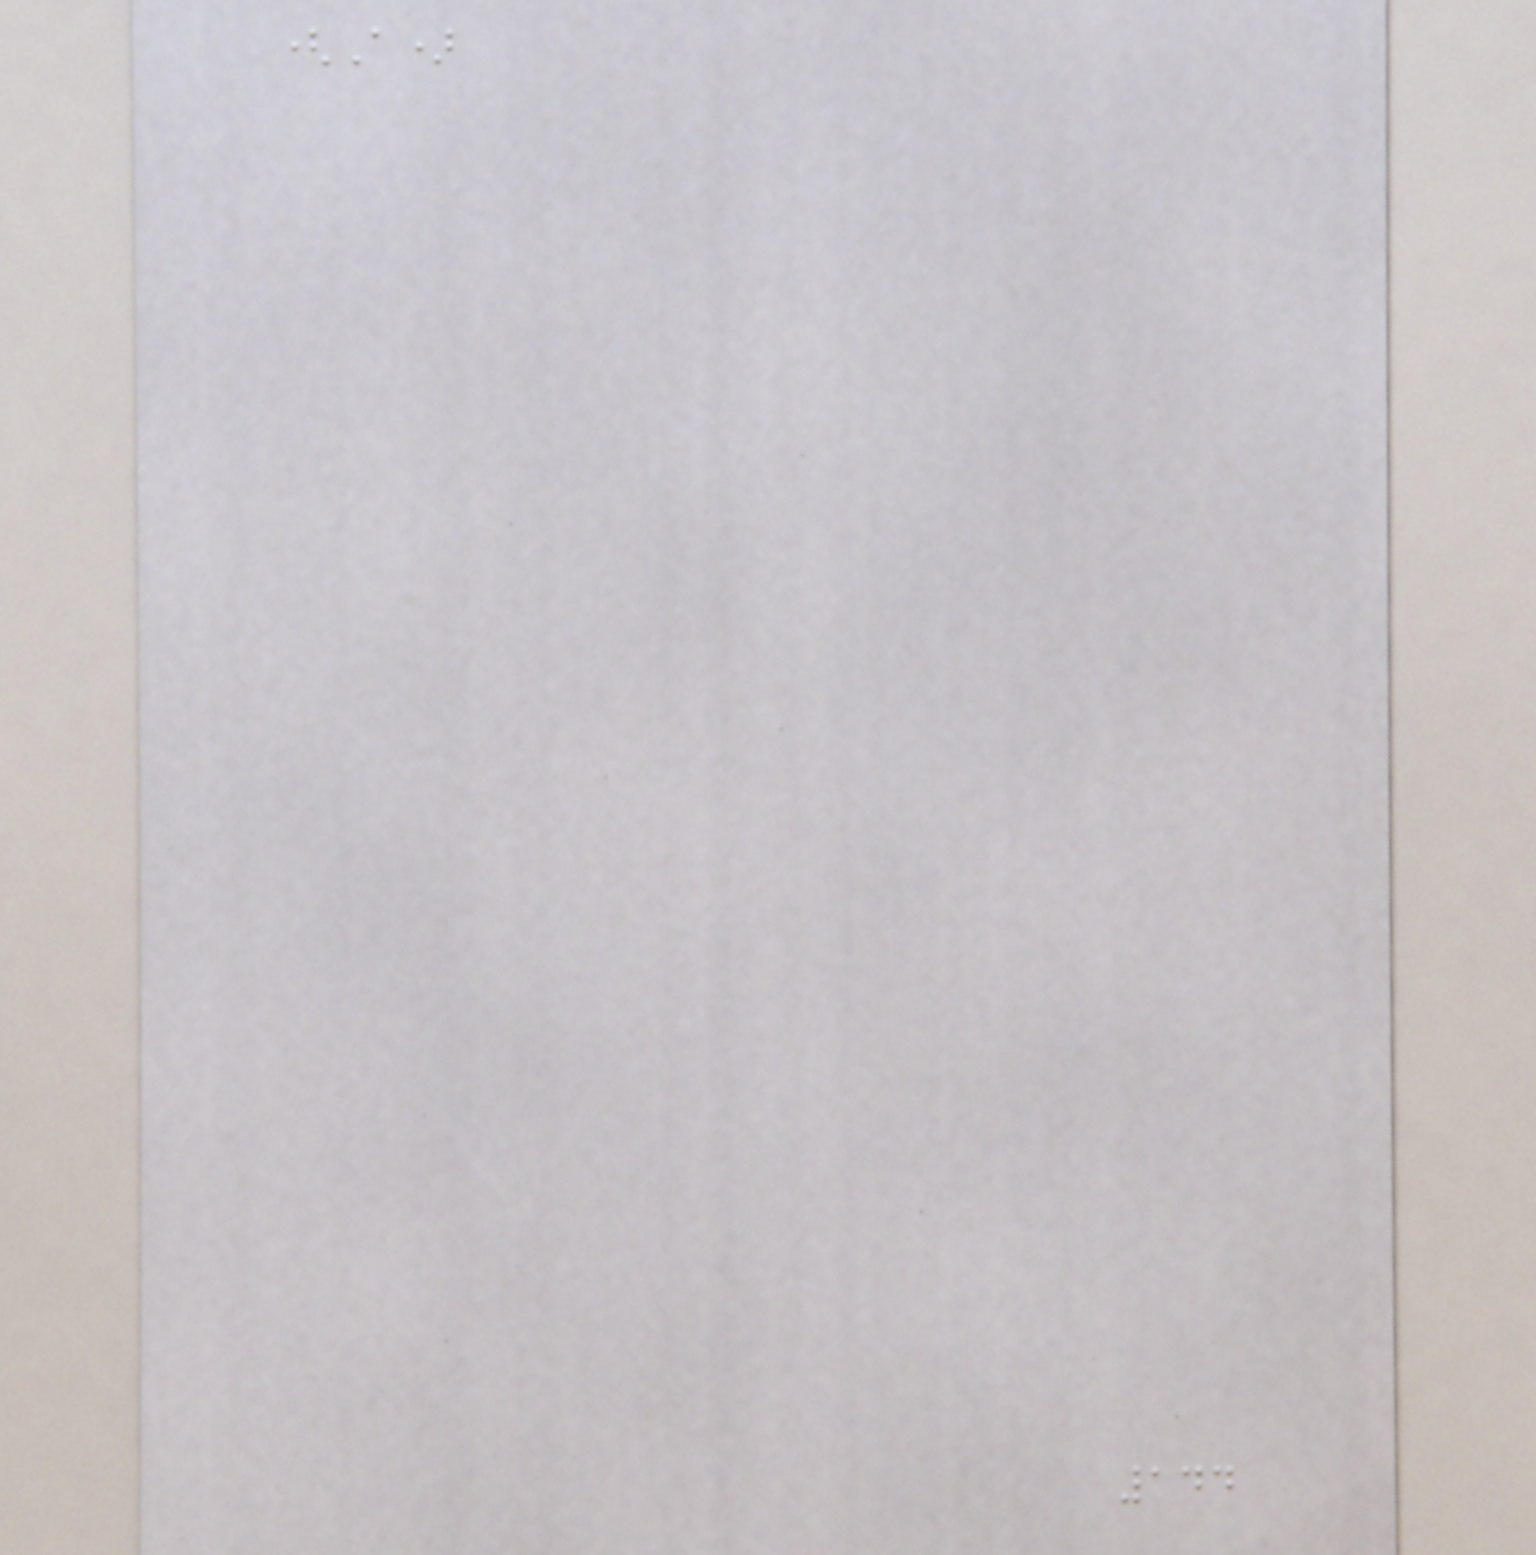(A)
144
